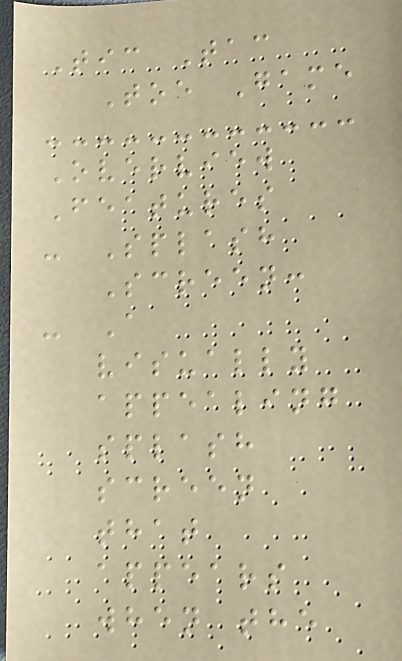Tic Tac
Toe Game
Overview
Features
- Splash
Screen:
- A
visually
appealing
splash
screen
that
appears
when the
